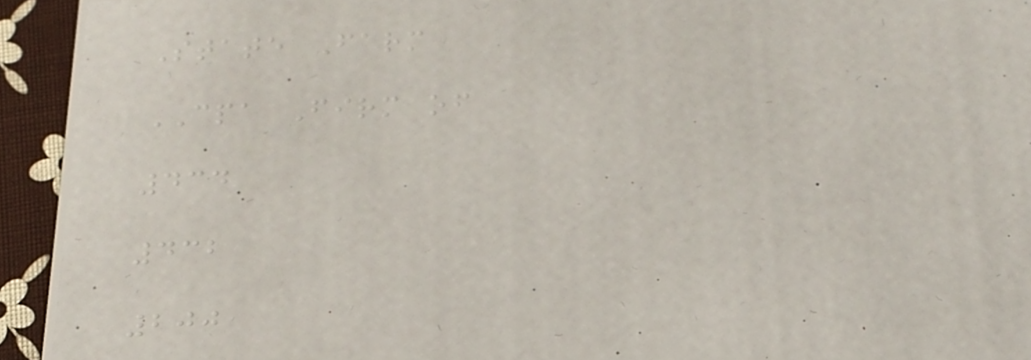State Farm
CPA Firm of
434
432
200
